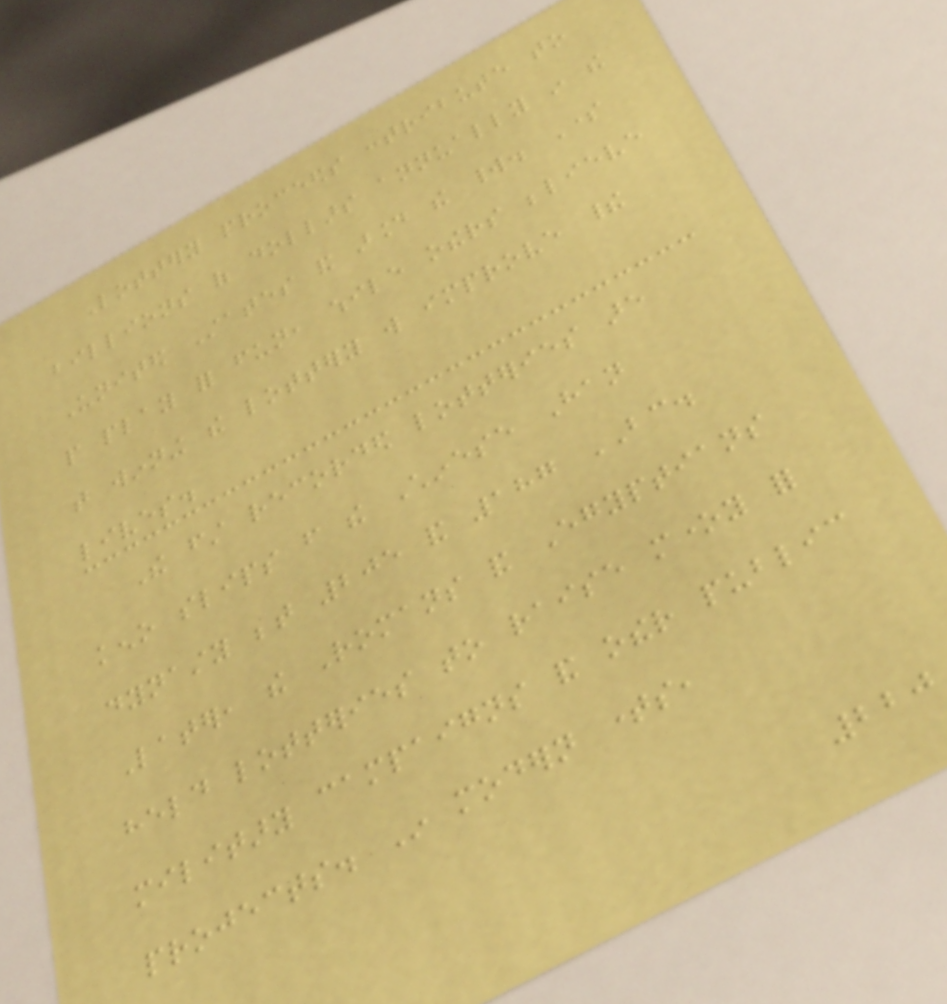Lottery proceeds contribute to
billions of dollars annually in the
United States and around the world. Some
people play for fun, while others believe
that winning the lottery will improve their
lives.
The first recorded lotteries are
keno slips from the Chinese Han
dynasty between 205 and 187 BC.
Later, the Romans and Egyptians
held lotteries to raise money for
military campaigns and other public
projects. In modern times,
220
